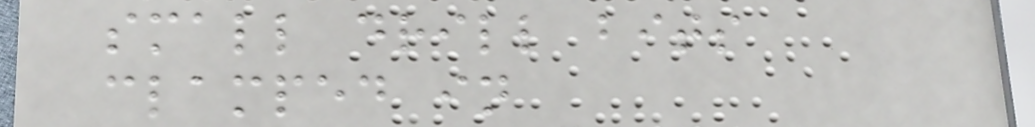small drill bits
clamped in
